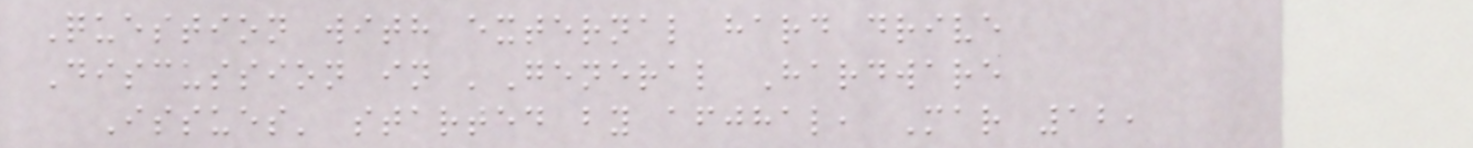Question with external hard drive
Discussion in 'General Hardware
Issues' started by afjhal, Mar 12,
